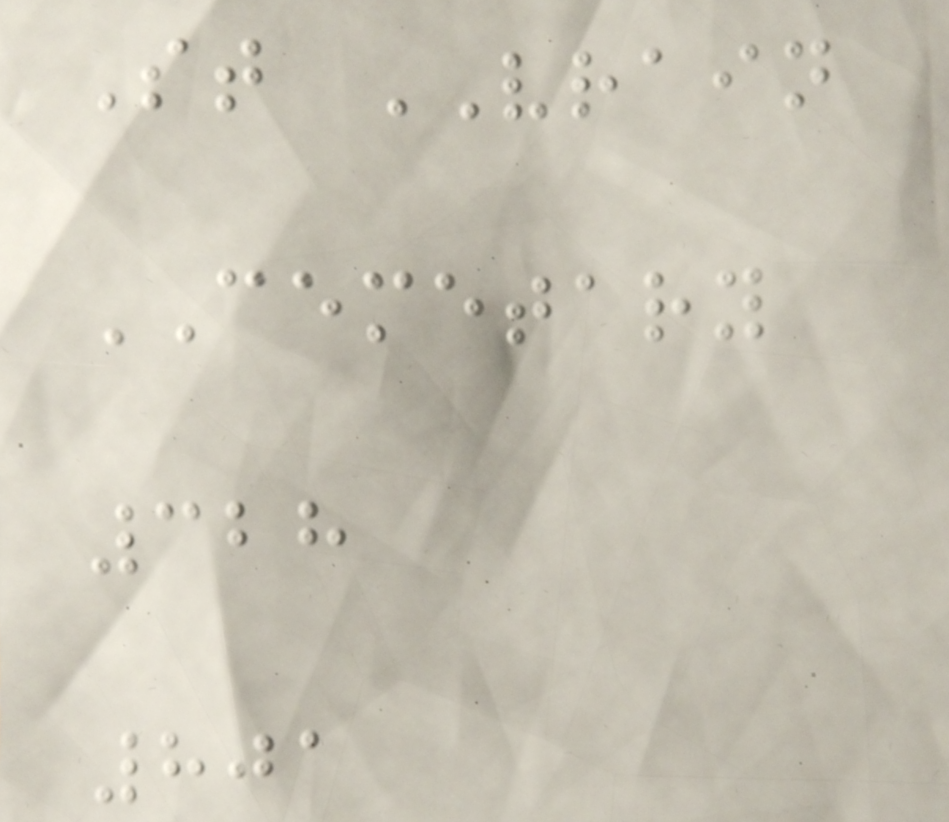St VRAIN
CEMETARY
328
801
